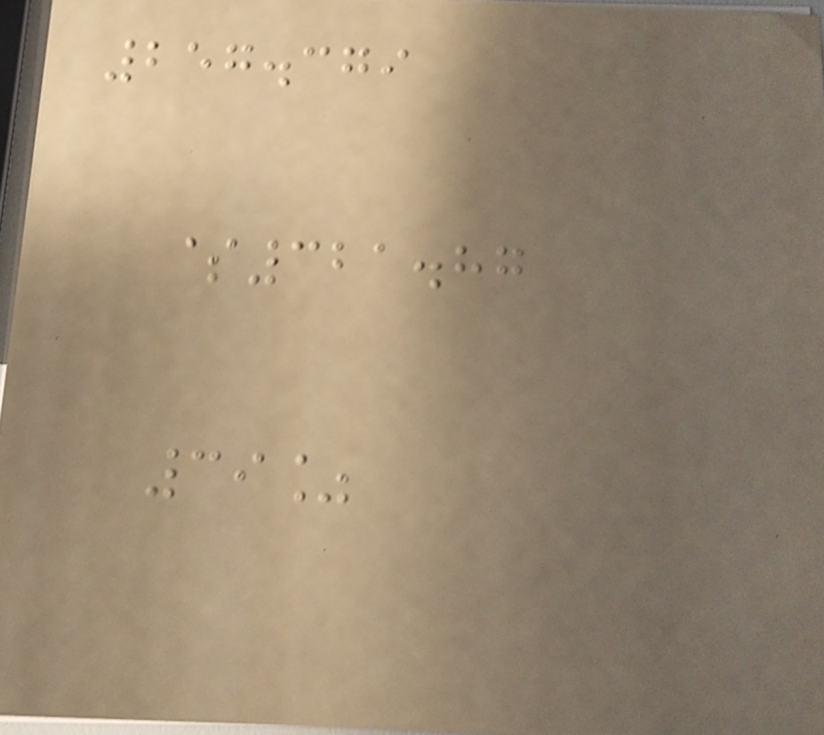257.379
$321.87
39%
